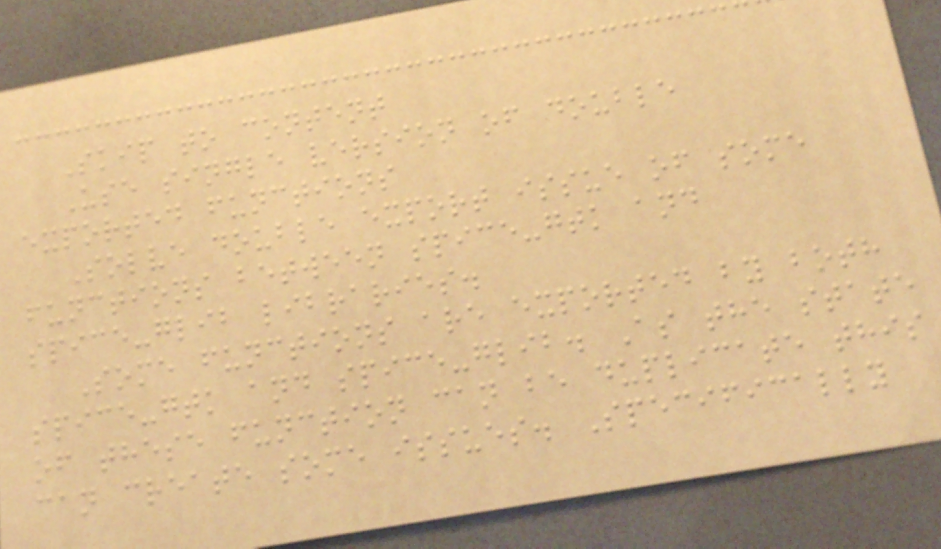Skip to content
Use single version of double
exported functions
Solve double export issue of some
functions between spice-gtk and
spice-glib libraries.
Some functions are exported by both
spice-gtk and spice-glib. As the state
of these function can be duplicate this
can create some issues. Specifically
